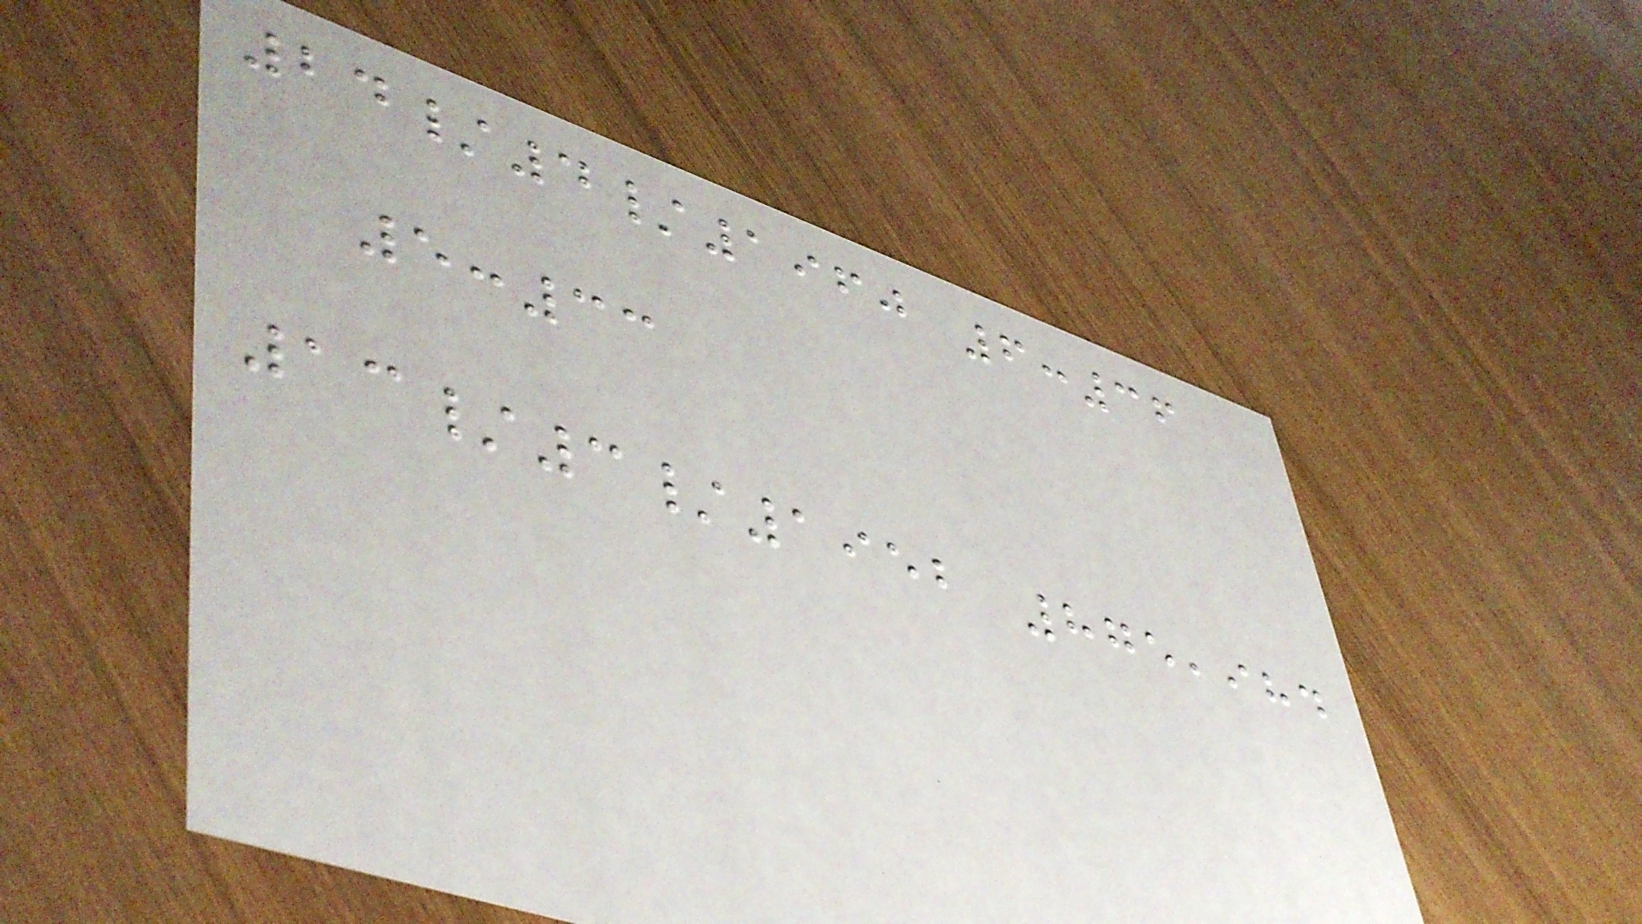24/4/1960 6:36
5:33
13/3/1952 875,984
